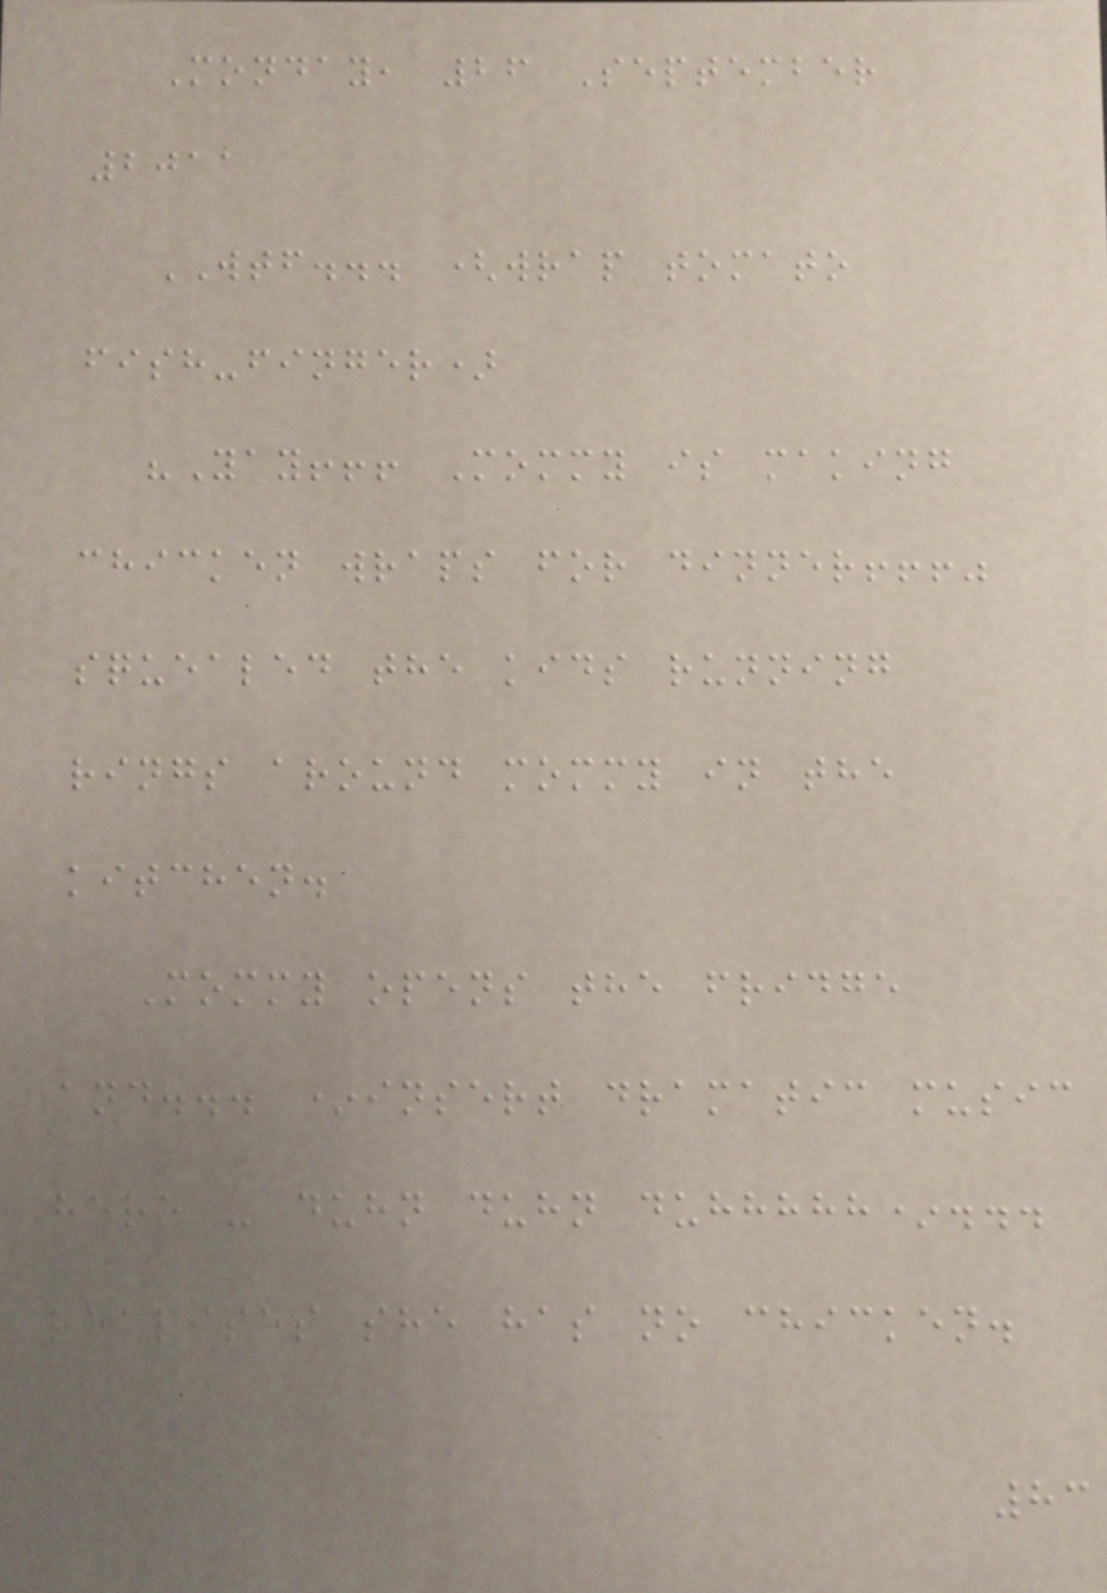Monday, 26 September
2011
WTF... (wrap tomato
fish-finger)
"Yay!!! Mommy is making
chicken wraps for dinner!!!"
squealed the kids running
rings around mommy in the
kitchen.
Mommy opens the fridge
and... *insert dramatic music
here - duhn duhn duhhhhh*...
realises she has no chicken.
83
